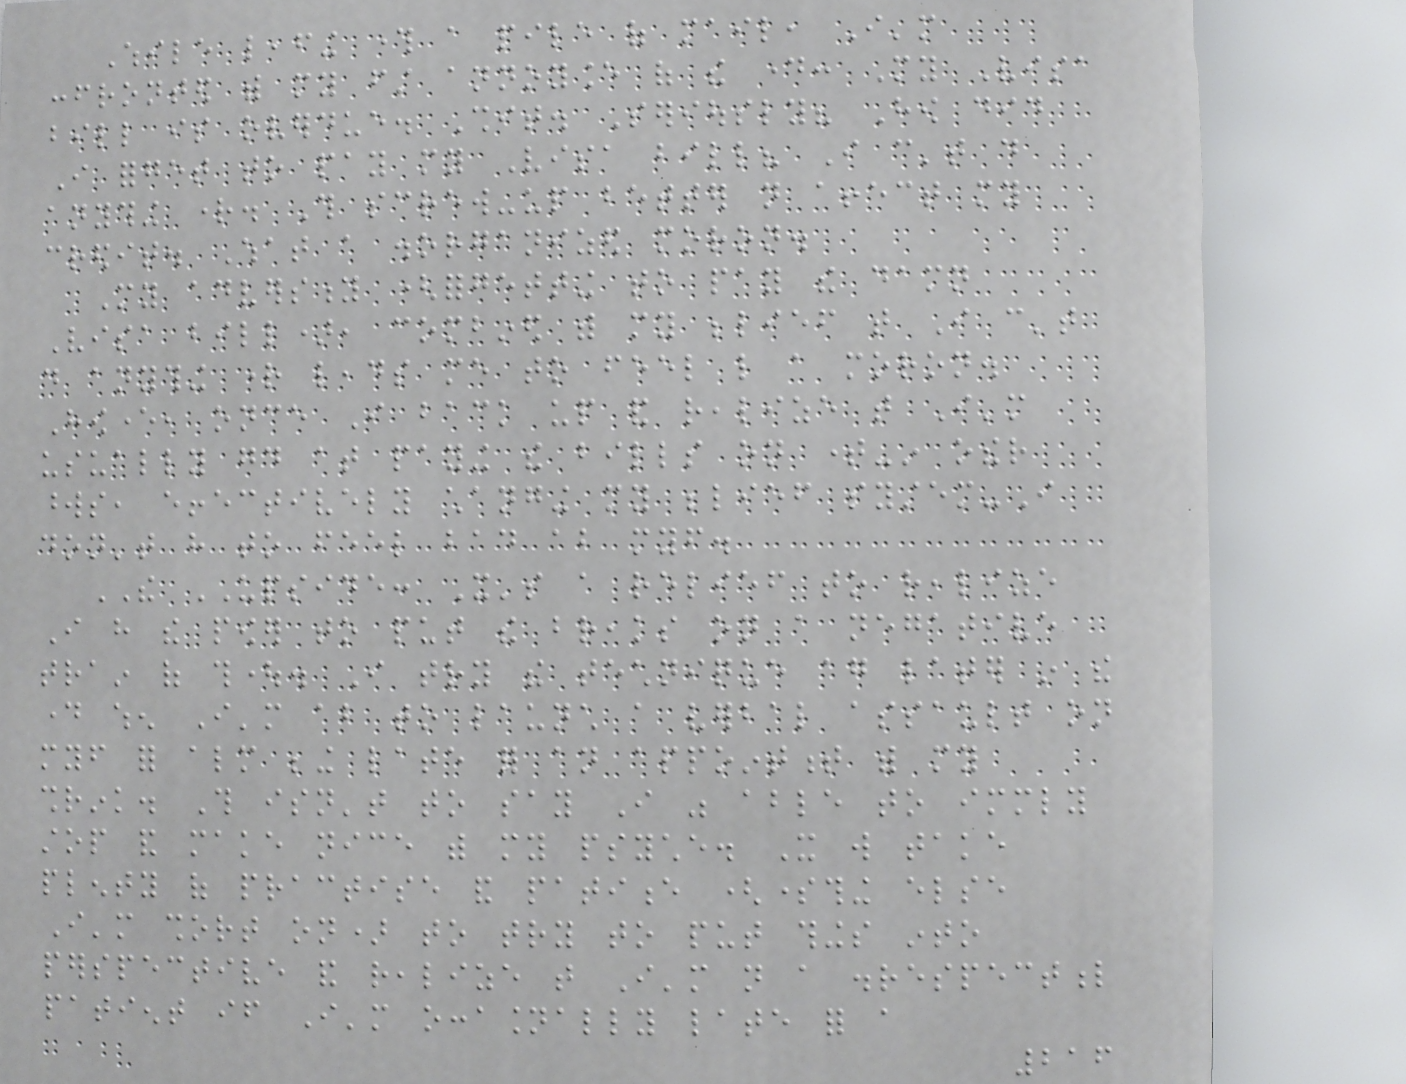While leafing through a pile of mail, I'm
confronted with my first annoyance of the day: My Visa
bill is overdue. Shit. Seriously? How did
I forget to pay my Visa bill? I can't do
anything right. This screw-up better not affect my
credit. What a disorganized moron.
My adversity (forgetting to pay the damn
Visa bill), combined with my belief that I can't
do anything right leads me to feel like a moron.
However, once I back up and realize that I'm
usually good at paying the bills on time-in other
words, effectively changing my belief system-I
don't have to feel bad about myself.
THE UPSIDE: It's a relief to realize
I have the power to put the breaks on a negative
train of thought. I try the technique again later in the
day when I'm about to launch a verbal assault on
myself for almost being late for an appointment with my
shrink. This isn't to say I was able to immediately
stop and make nice with my psyche. It will take
plenty of practise and patience (something else
I'm short on) to try to put things into
perspective and realize that I'm not a disrespectful
patient if I'm occasionally late for a
216
